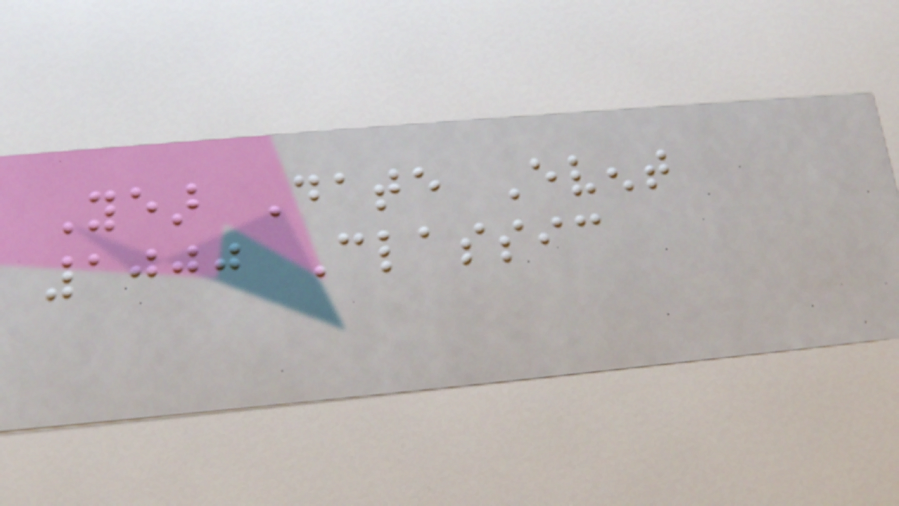Year Date Event
1000 Classic
